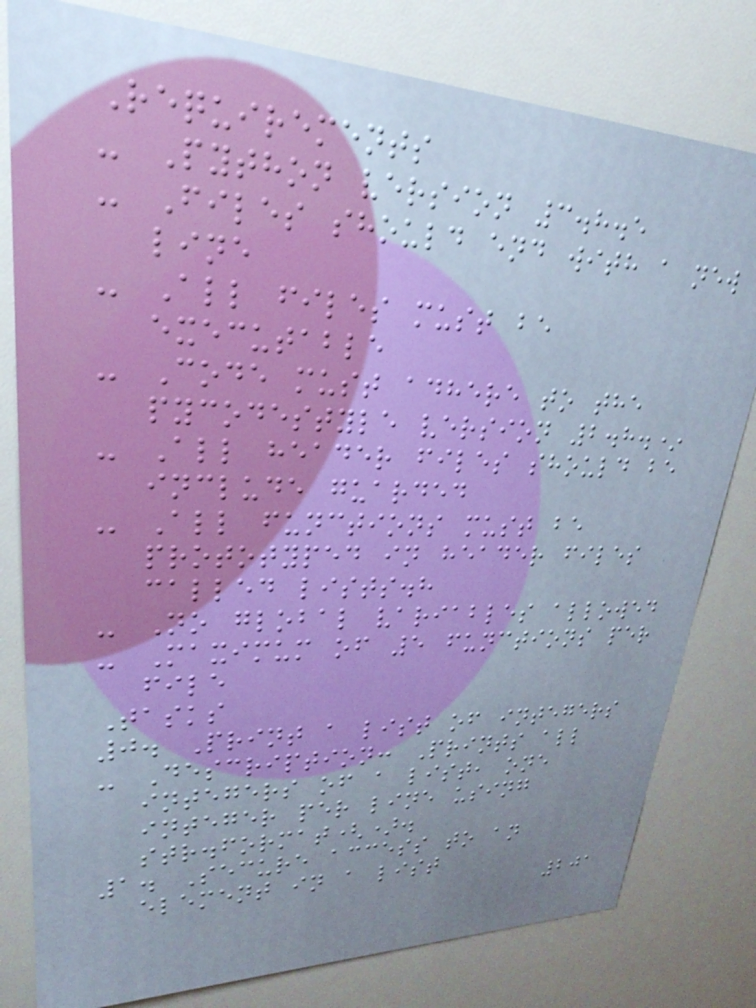Requirements
- Python version 3.8.5
- Files should end with a new
line
- All files must be
executable
- Code must adhere to the
pycodestyle version 2.8.*
- All header files should be
include guarded
- All functions must be
prototyped in header files
called lists.h
- No global variables allowed
- Maximum of 5 functions per
file
Tasks
0. Print a list of integers
- Description: Prints all
integers of a list, one
integer per line using
str.format().
1. Secure access to an
element in a list
201
